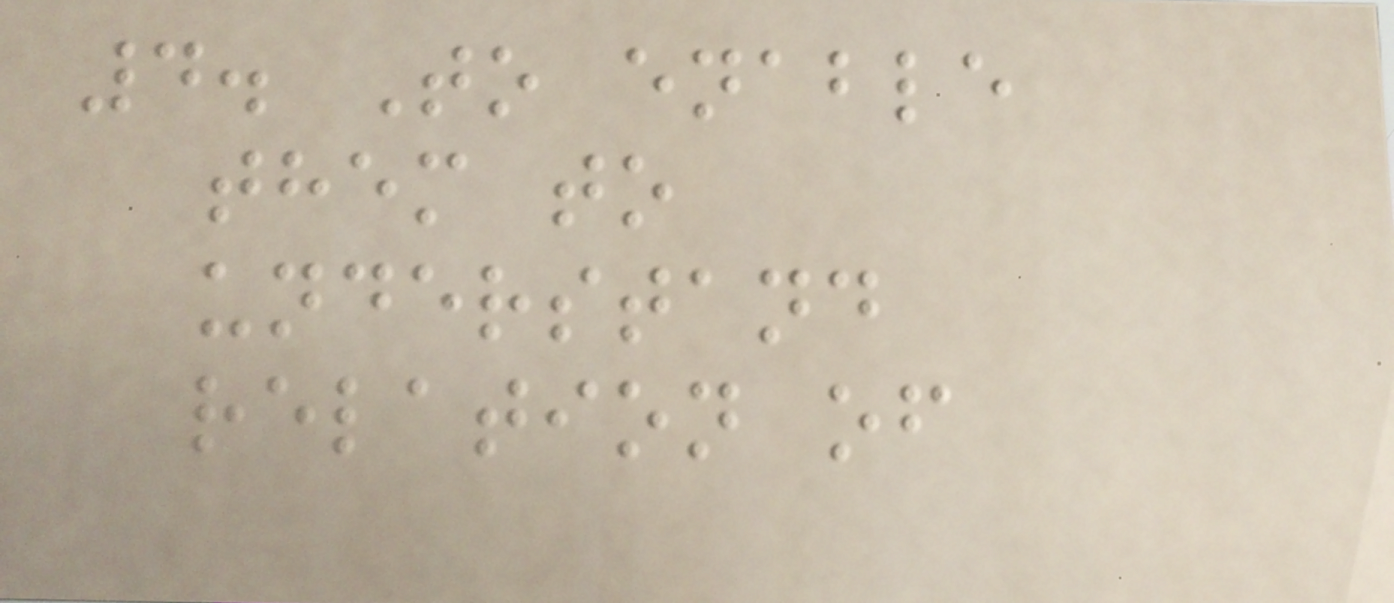4. To enable
them to
understand
relation of
